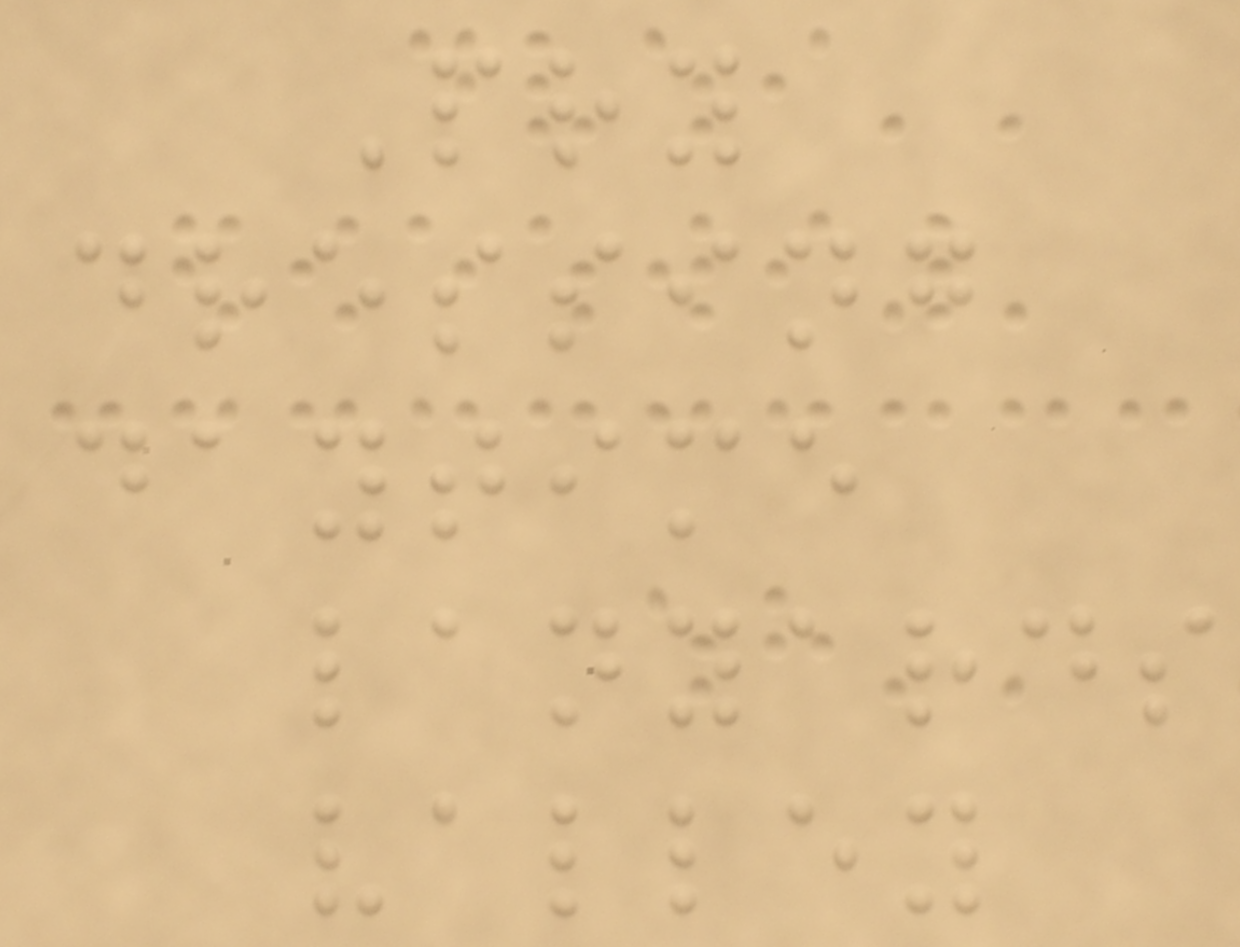Pry
dressing
daytime
lanyards
valley
